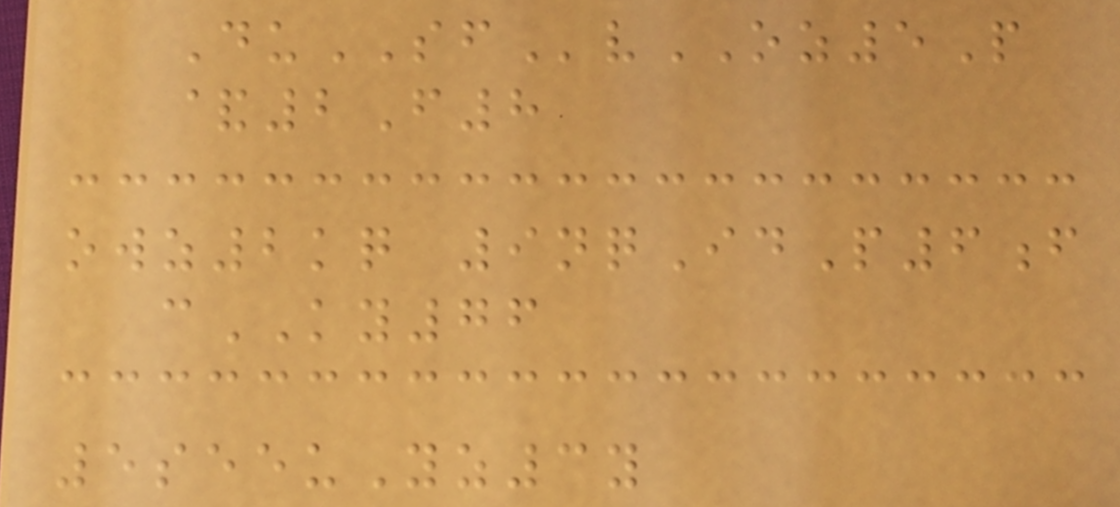DuSFvOZ5P
&2F8
owz2kq 9nqIdP6f
cKY76
5seeuYz3y
